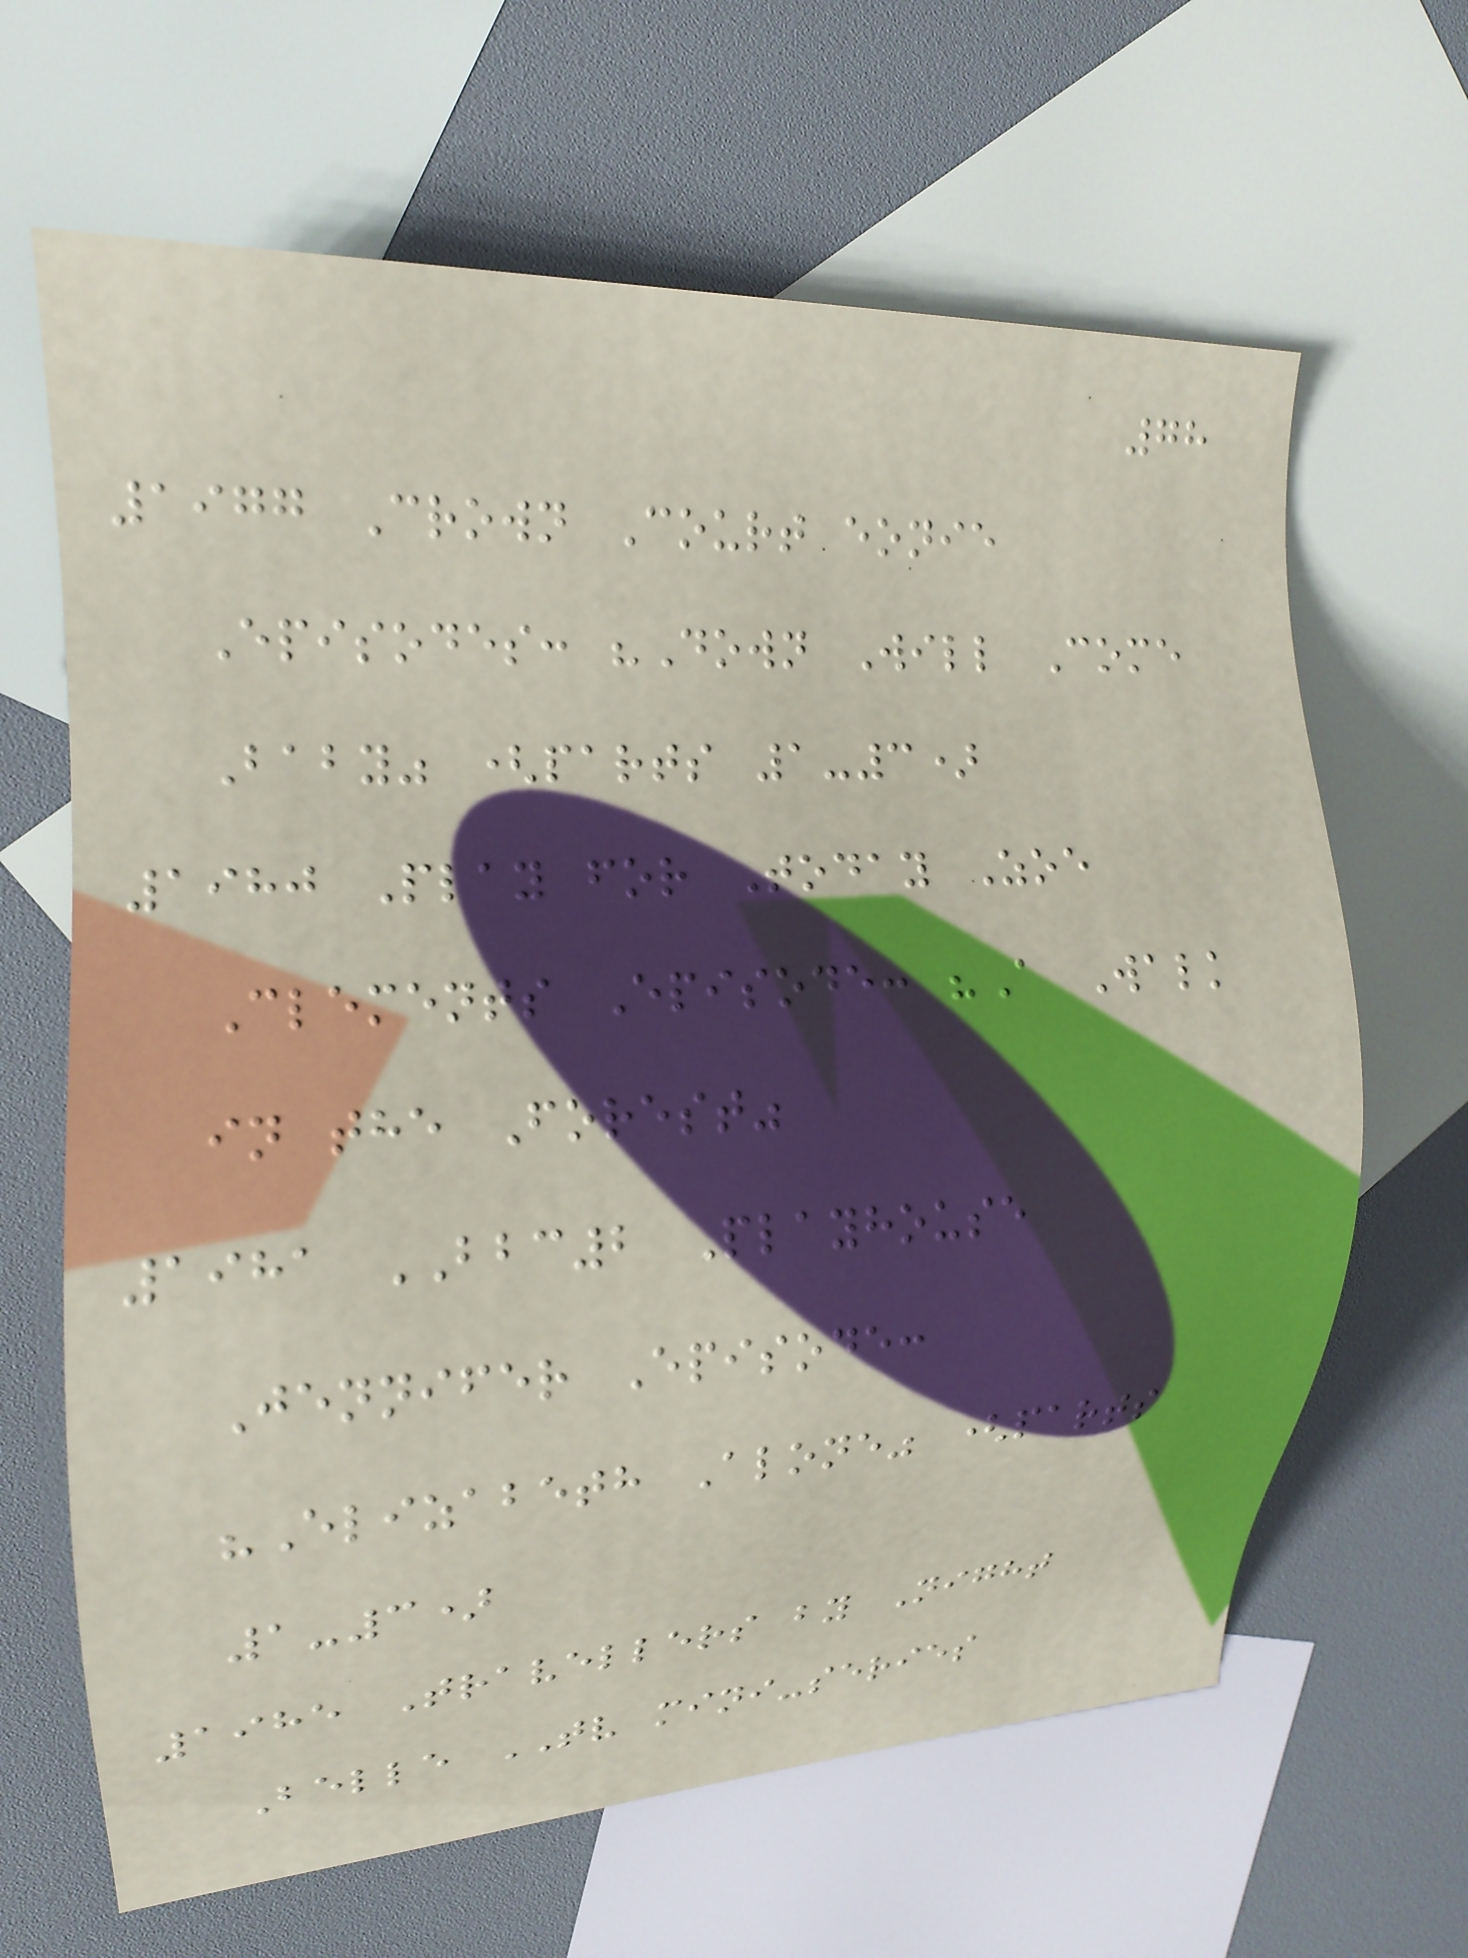78
1977 Crown Court eonie
Episodes: "Down Will Come
Baby" (parts 1-3)
1980 Play for Today Zoe
Clements Episode: "A Walk
in the Forest"
1981 BBC2 Playhouse
Jennifer Episode:
"Elizabeth Alone" (parts
1-3)
1985 Travellers by Night
Belle TV mini-series
